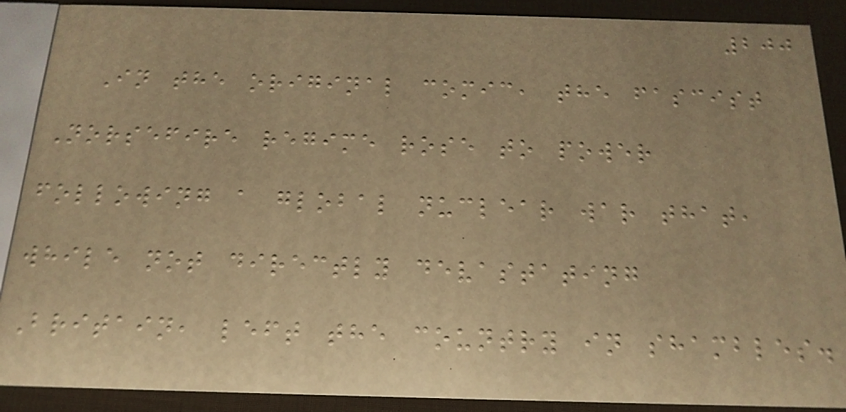200
In the original comic, the fascist
Norsefire regime rose to power
following a global nuclear war that,
while not directly devastating
Britain, left the country in shambles.
